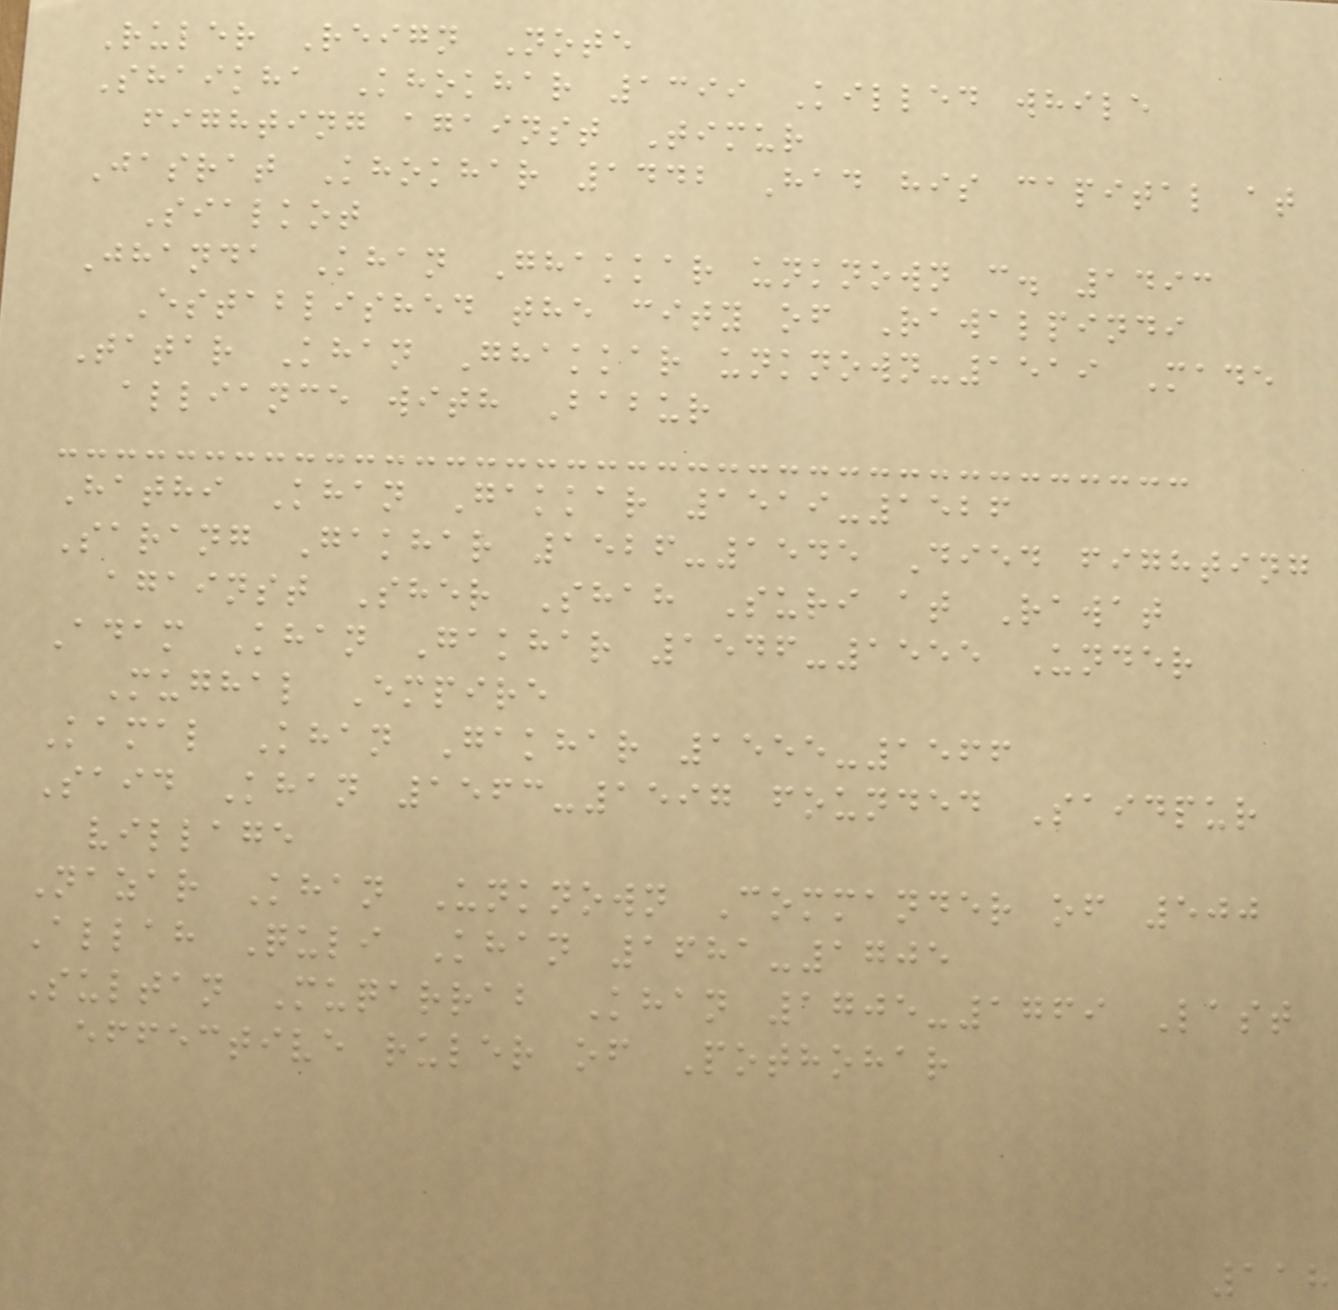Ruler Reign Note
Shaikha Khokhar 1399 Killed while
fighting against Timur
Jasrat Khokhar 1442 Had his capital at
Sialkot
Jhanda Khan Ghakkar unknown c. 1493
Established the city of Rawalpindi
Tatar Khan Ghakkar unknown-1519 Made
alliance with Babur
Hathi Khan Gakkar 1519-1526
Sarang Gakhar 1526-1545 Died fighting
against Sher Shah Suri at Rawat
Adam Khan Gakhar 1546-1555 Under
Mughal Empire
Kamal Khan Gakhar 1555-1566
Said Khan 1563-1597 founded Saidpur
village
Nazar Khan Unknown Commander of 500
Allah Quli Khan 1681-1705
Sultan Muqarrab Khan 1705-1769 Last
effective ruler of Pothohar
118
